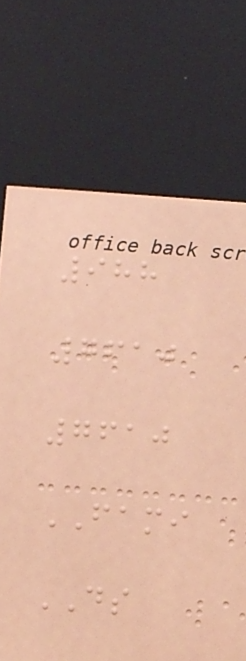988
7610
7610
FAMI
DS
